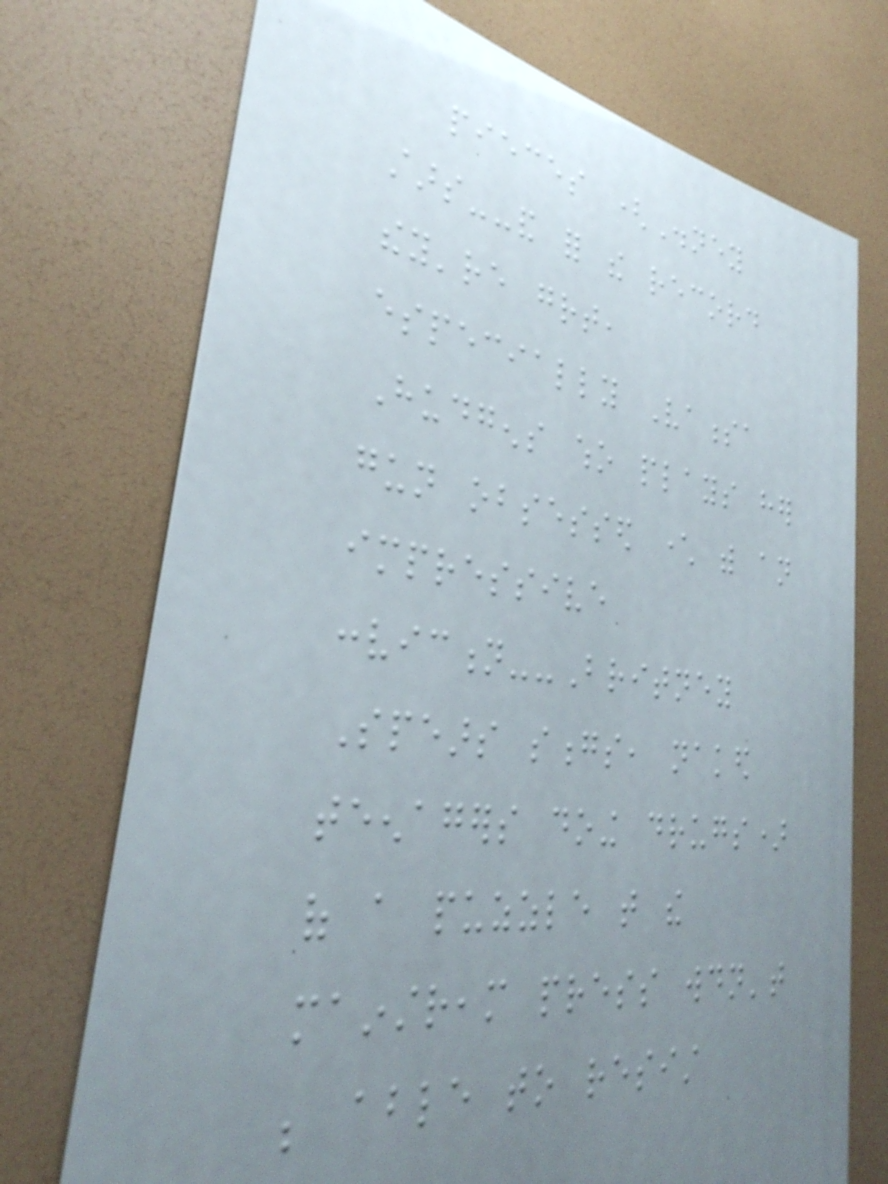pieces (Disney
stars--and for the record
they're great,
especially Vanessa
Hudgens who plays her
gun obsessed character with an
impressive
conviction--Britney
Spears songs, naked
teenagers doing drugs)
of a puzzle that the
mainstream press wouldn't
be able to resist
